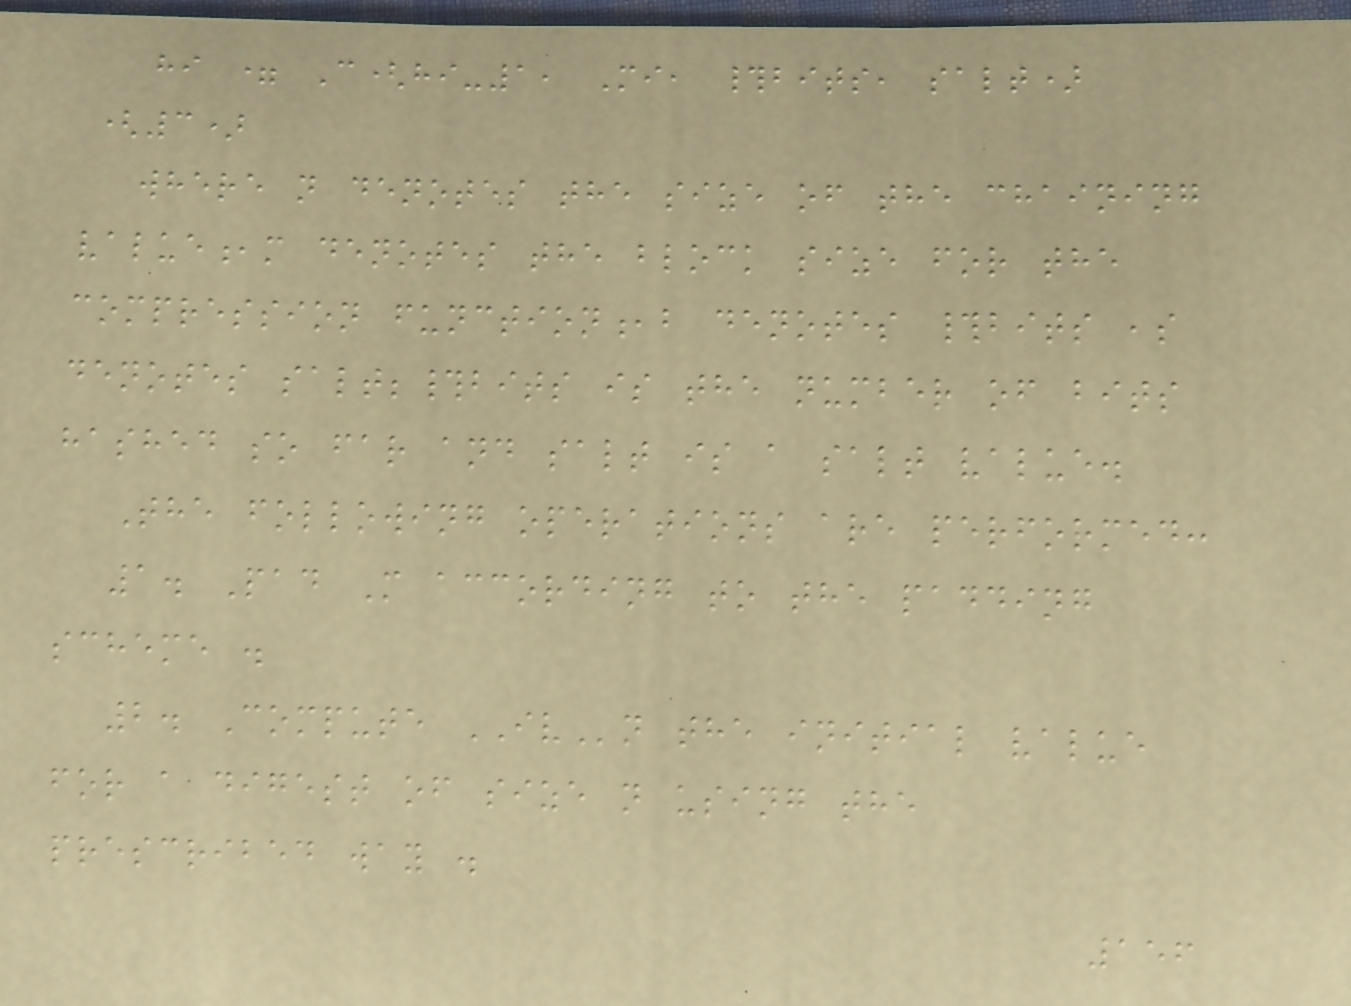hi = C(hi-1, Mi, #bits, salt)
(3)
where n denotes the size of the chaining
value,m denotes the block size for the
compression function,b denotes #bits ,s
denotes salt;#bits is the number of bits
hashed so far and salt is a salt value.
The following operations are performed:
1. Pad M according to the padding
scheme .
2. Compute IVn the initial value
for a digest of size n using the
prescribed way .
156
